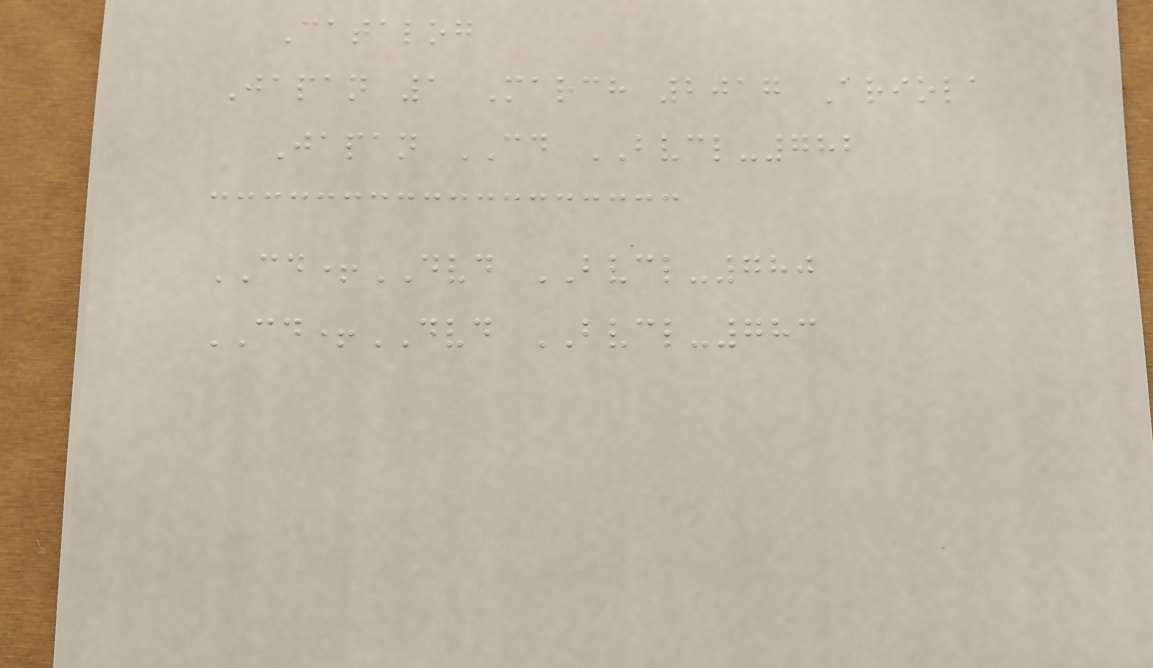Catalog
Japan 1 March 2017 Ariola
Japan CD BVCL-782
CD+DVD BVCL-780
CD+DVD BVCL-783
